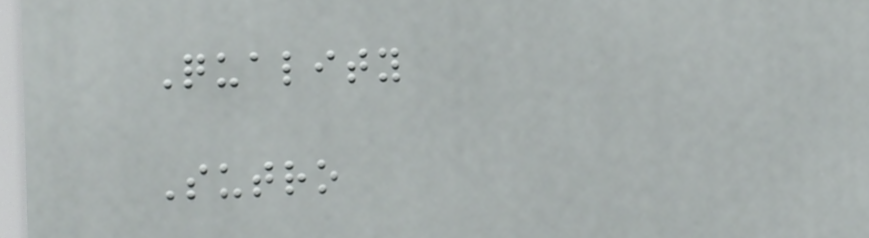Quality
Sutro
